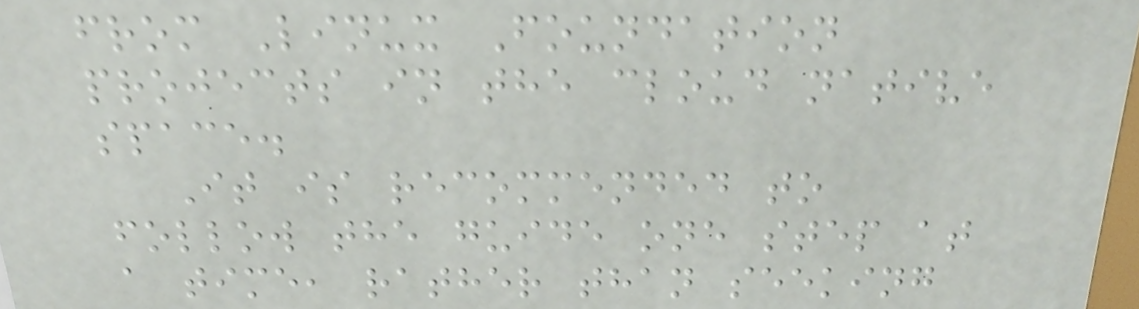from Linux Foundation
projects in the cloud native
space.
It is recommended to
follow the guide one step at
a time, rather than seeking
